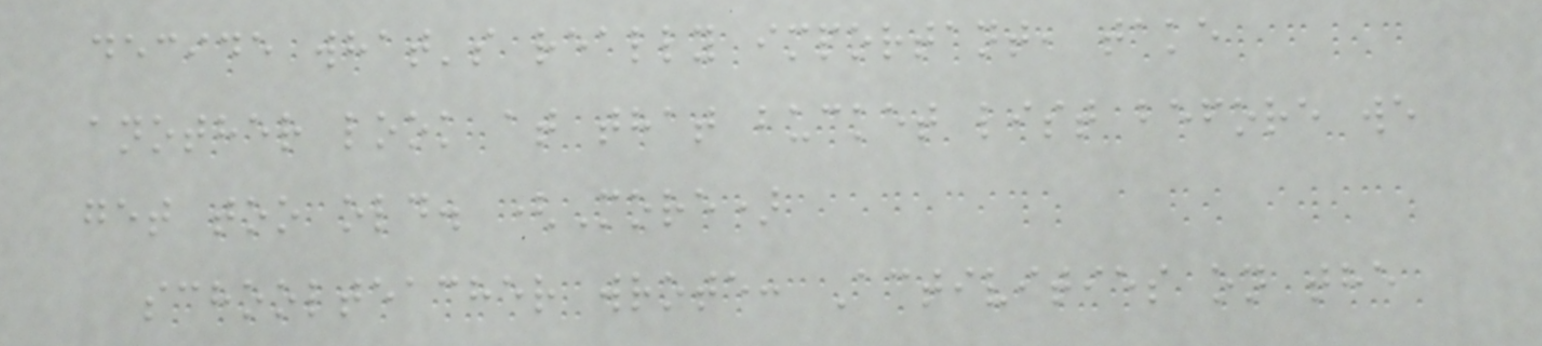decide what's really important, take
another look at that bucket list before we
get too old. (More)
schoolteacher wrote: Activities on the
